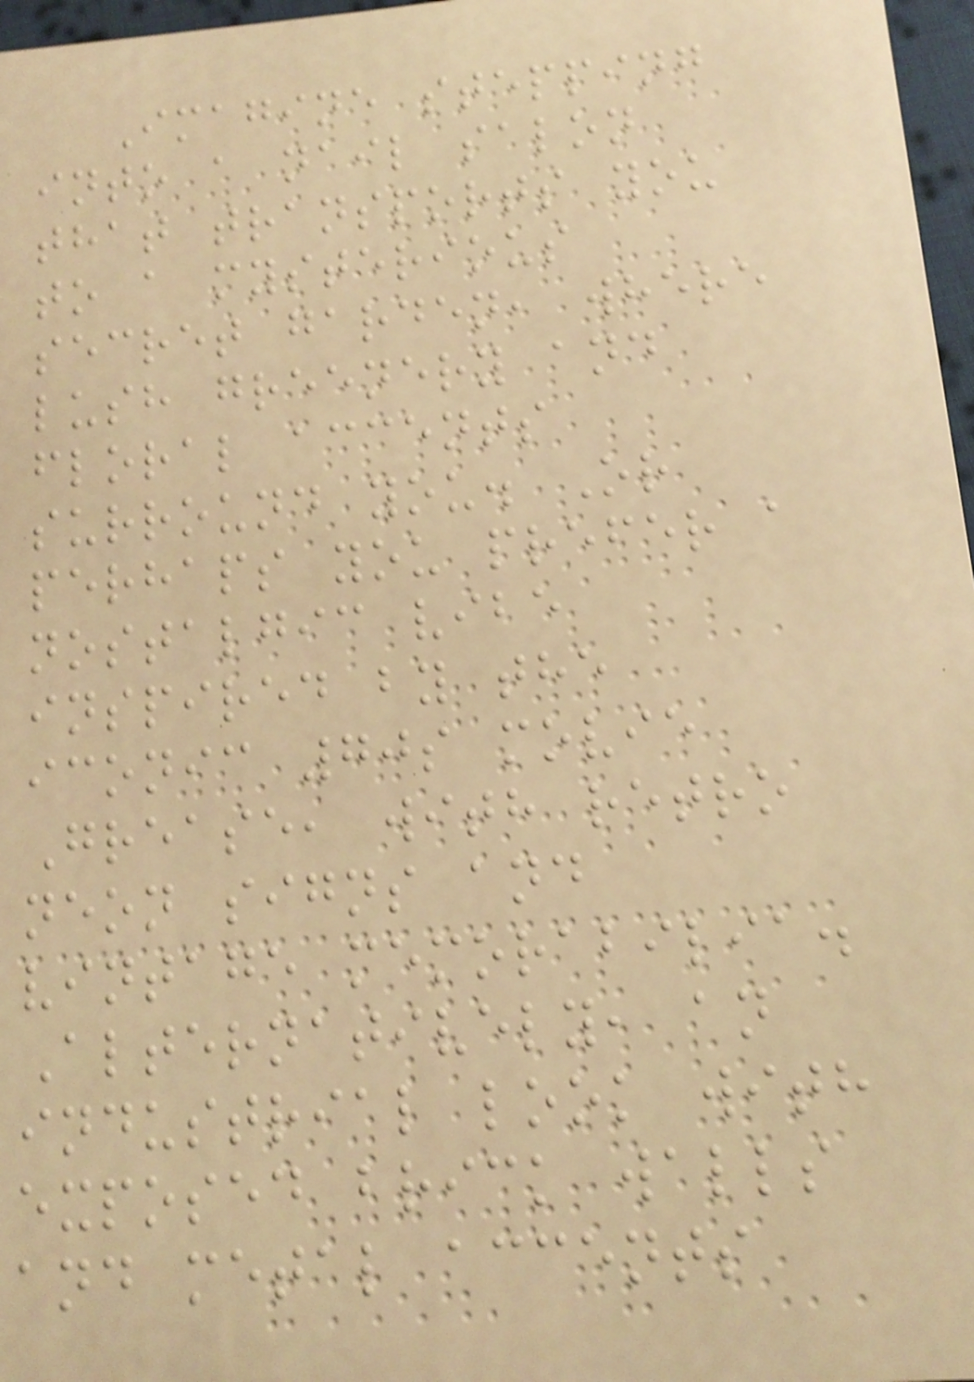Imagine stepping
into a nail salon
that transports you
to a mysterious
secret garden, where
lush greenery and
floral accents
surround you. Or
perhaps you prefer a
nostalgic vibe
inspired by the
iconic 70s movie
Grease, with retro
neon signs and
vintage memorabilia.
Alternatively, an
industrial look with
exposed brick walls
and metal accents
